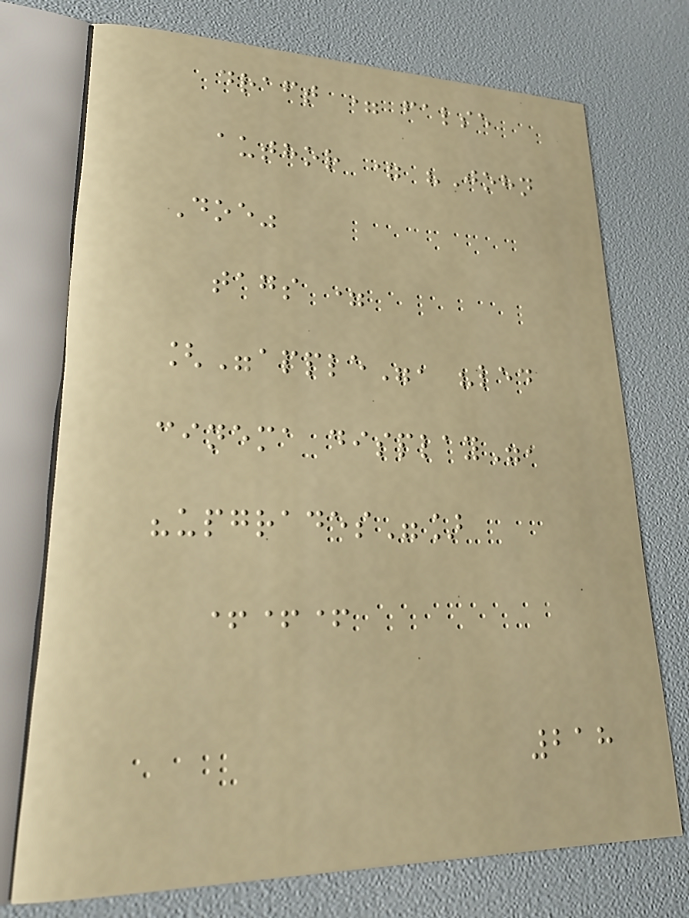draft = false
author = "John
Doe"
tags =
["apple", "led
cinema display",
"upgrades"]
+++
218
